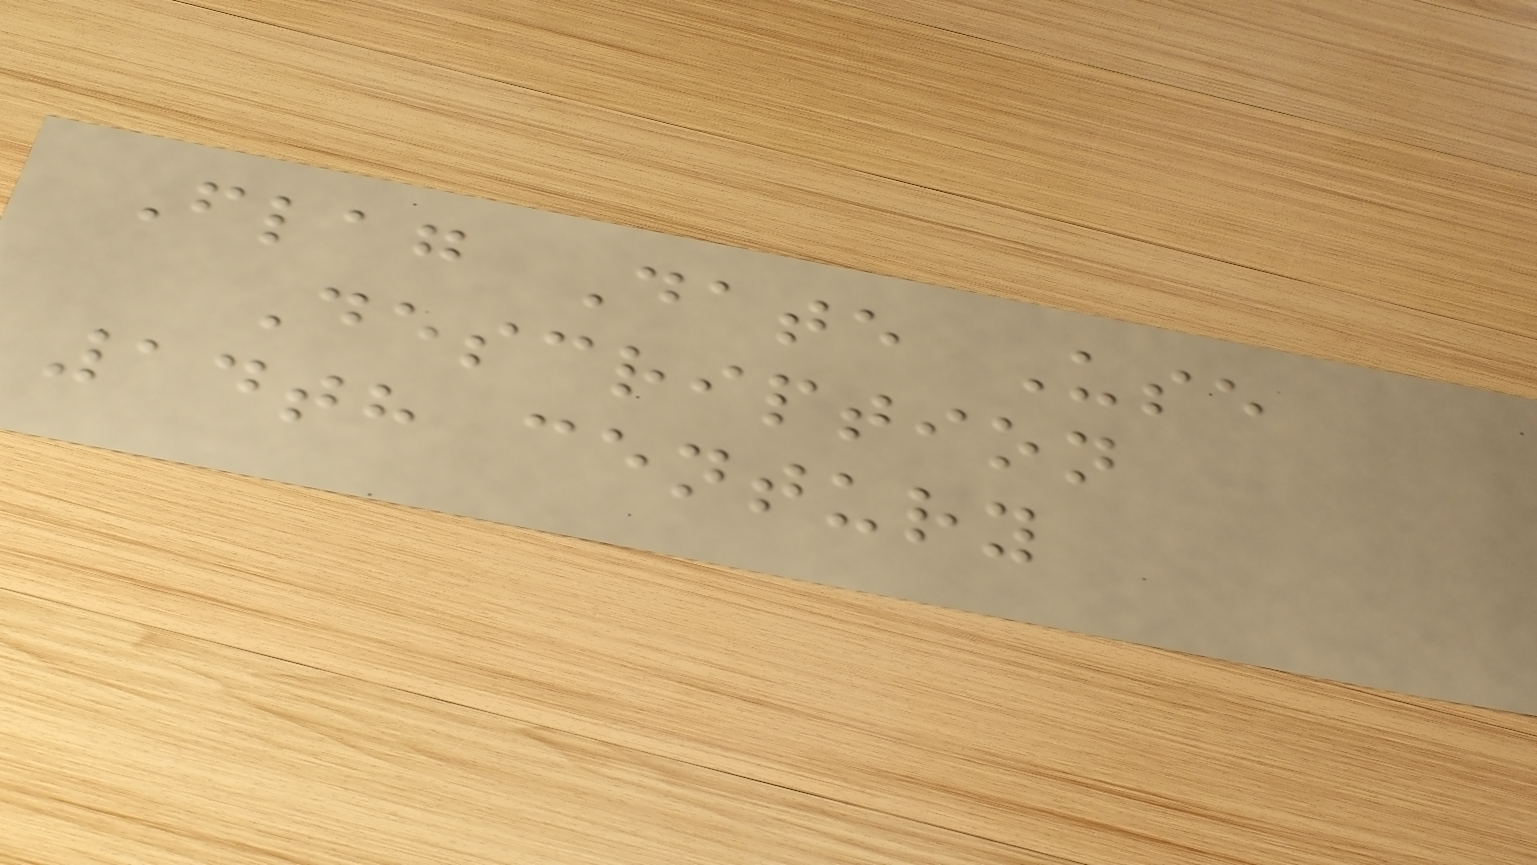Flag Date Use
Description
14th century
